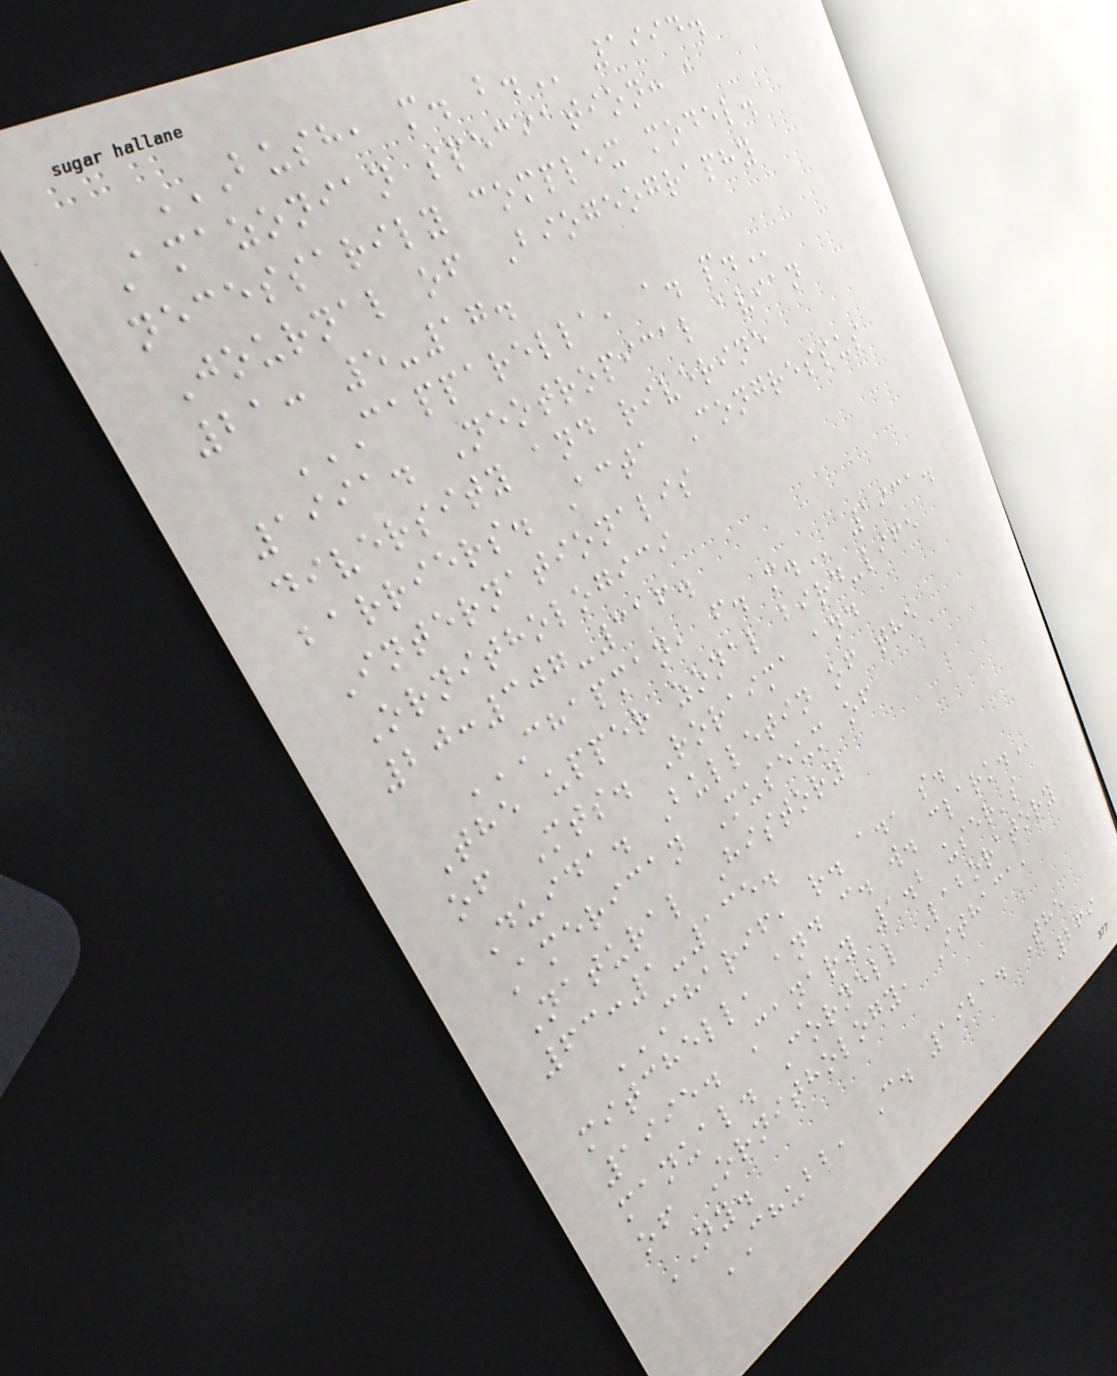BUSH, M. B. 1994.
Amazonian speciation: a
necessarily complex model.
Journal of Biogeography
21: 5-17.
CAPPARELLA, A. P.
1991. Neotropical avian
diversity and riverine
barriers. Acta Congressus
Internationalis
Ornithologici
20:307-316.
CHAPMAN, F. M. 1931.
The upper zonal bird-life
of Mts. Roraima and
Duida. Bulletin of the
American Museum of
Natural History
63:1-135.
CHARIF, R. A., S.
MITCHELL, AND C. W. CLARK.
1995. Canary 1.2 user's
manual. Cornell Laboratory
of Ornithology, Ithaca,
NY.
CHUBB, C. 1921. The
269
